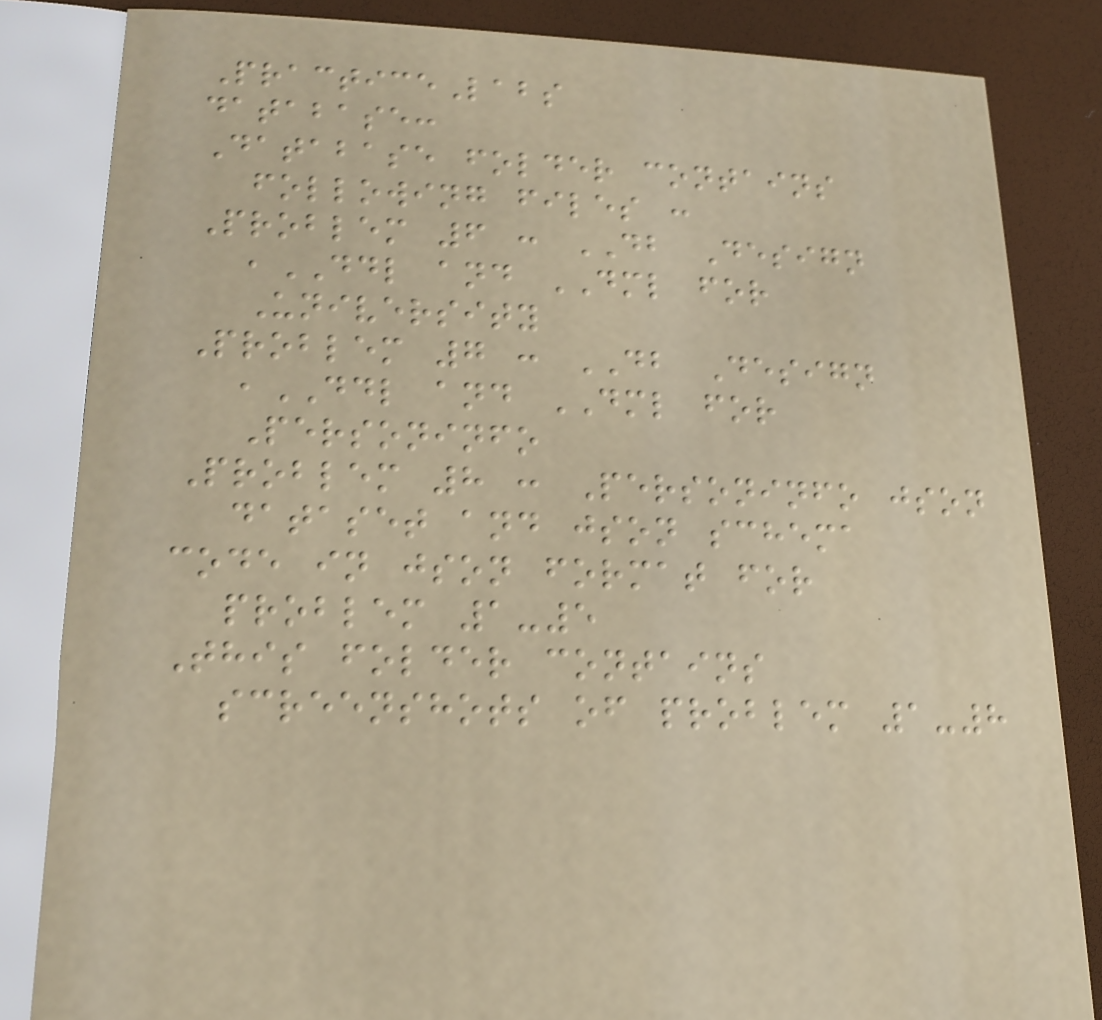PracticeLabs
database:
Database folder contains
following files :
Problem 6 : DB Design
,DDL and DML for
University
Problem 7 : DB Design
,DDL and DML for
Personinfo
Problem 8 : Personinfo json
dataset and json schema
code in json format for
problem 1-5
This folder contains
screenshots of problem 1-8
